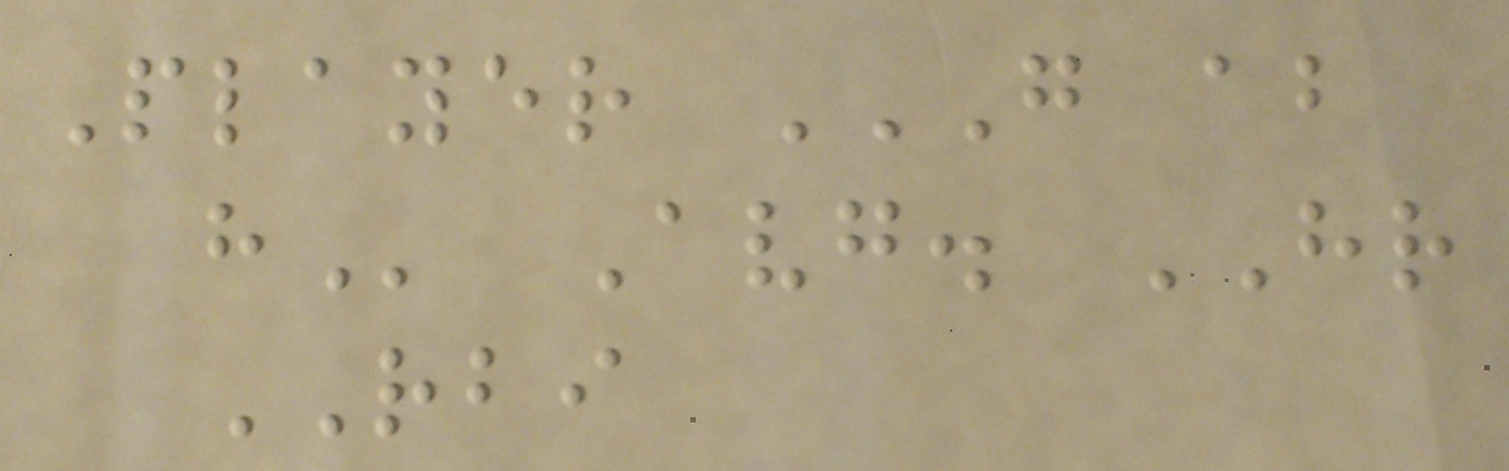Player G AB
H Avg. HR
RBI
